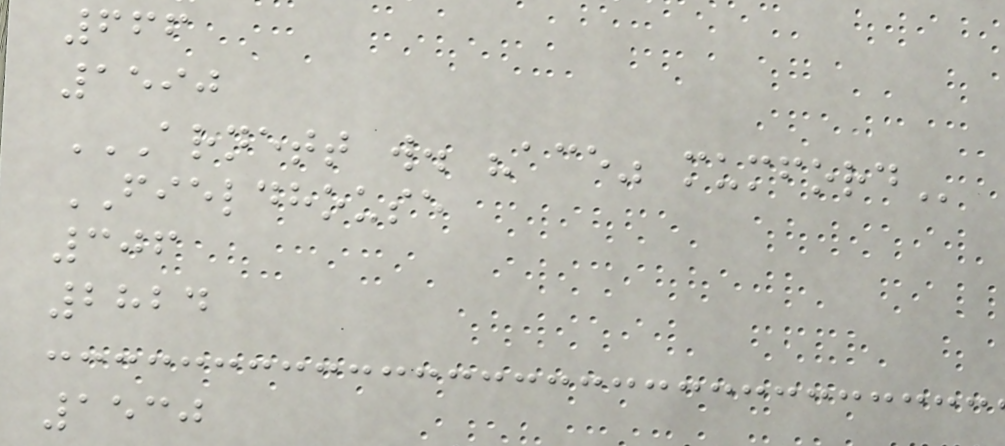666
1590
ARNETT W. "ACE" MUMFORD
FIELDHOUSE
306
2824
1530
